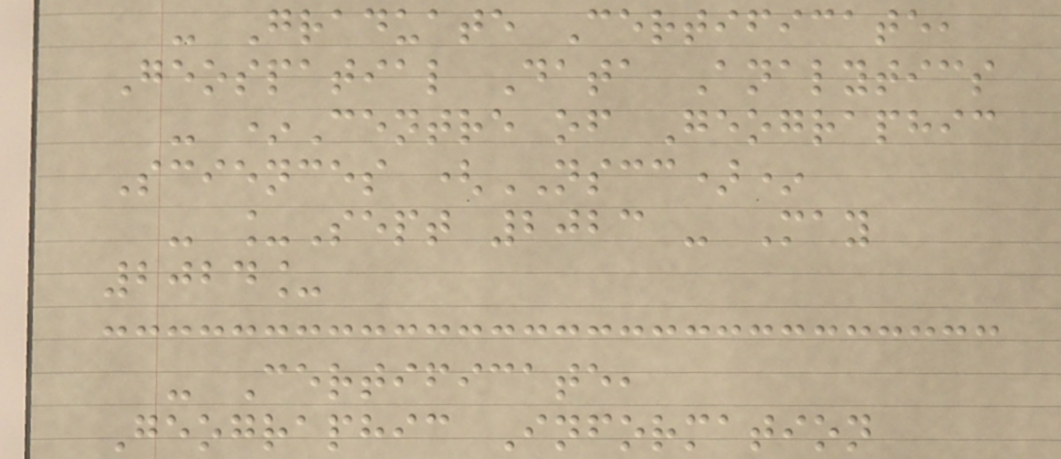- Graduate Certificate,
Geospatial Data Analytics
- *Centre of Geographic
Sciences (NSCC)*
- _Sept 2023 - May
2024_
- Certificate,
Geographic Information
